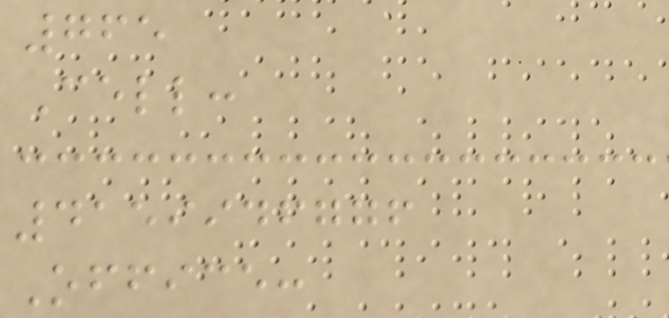765
Cell:
4159946776
Office:
